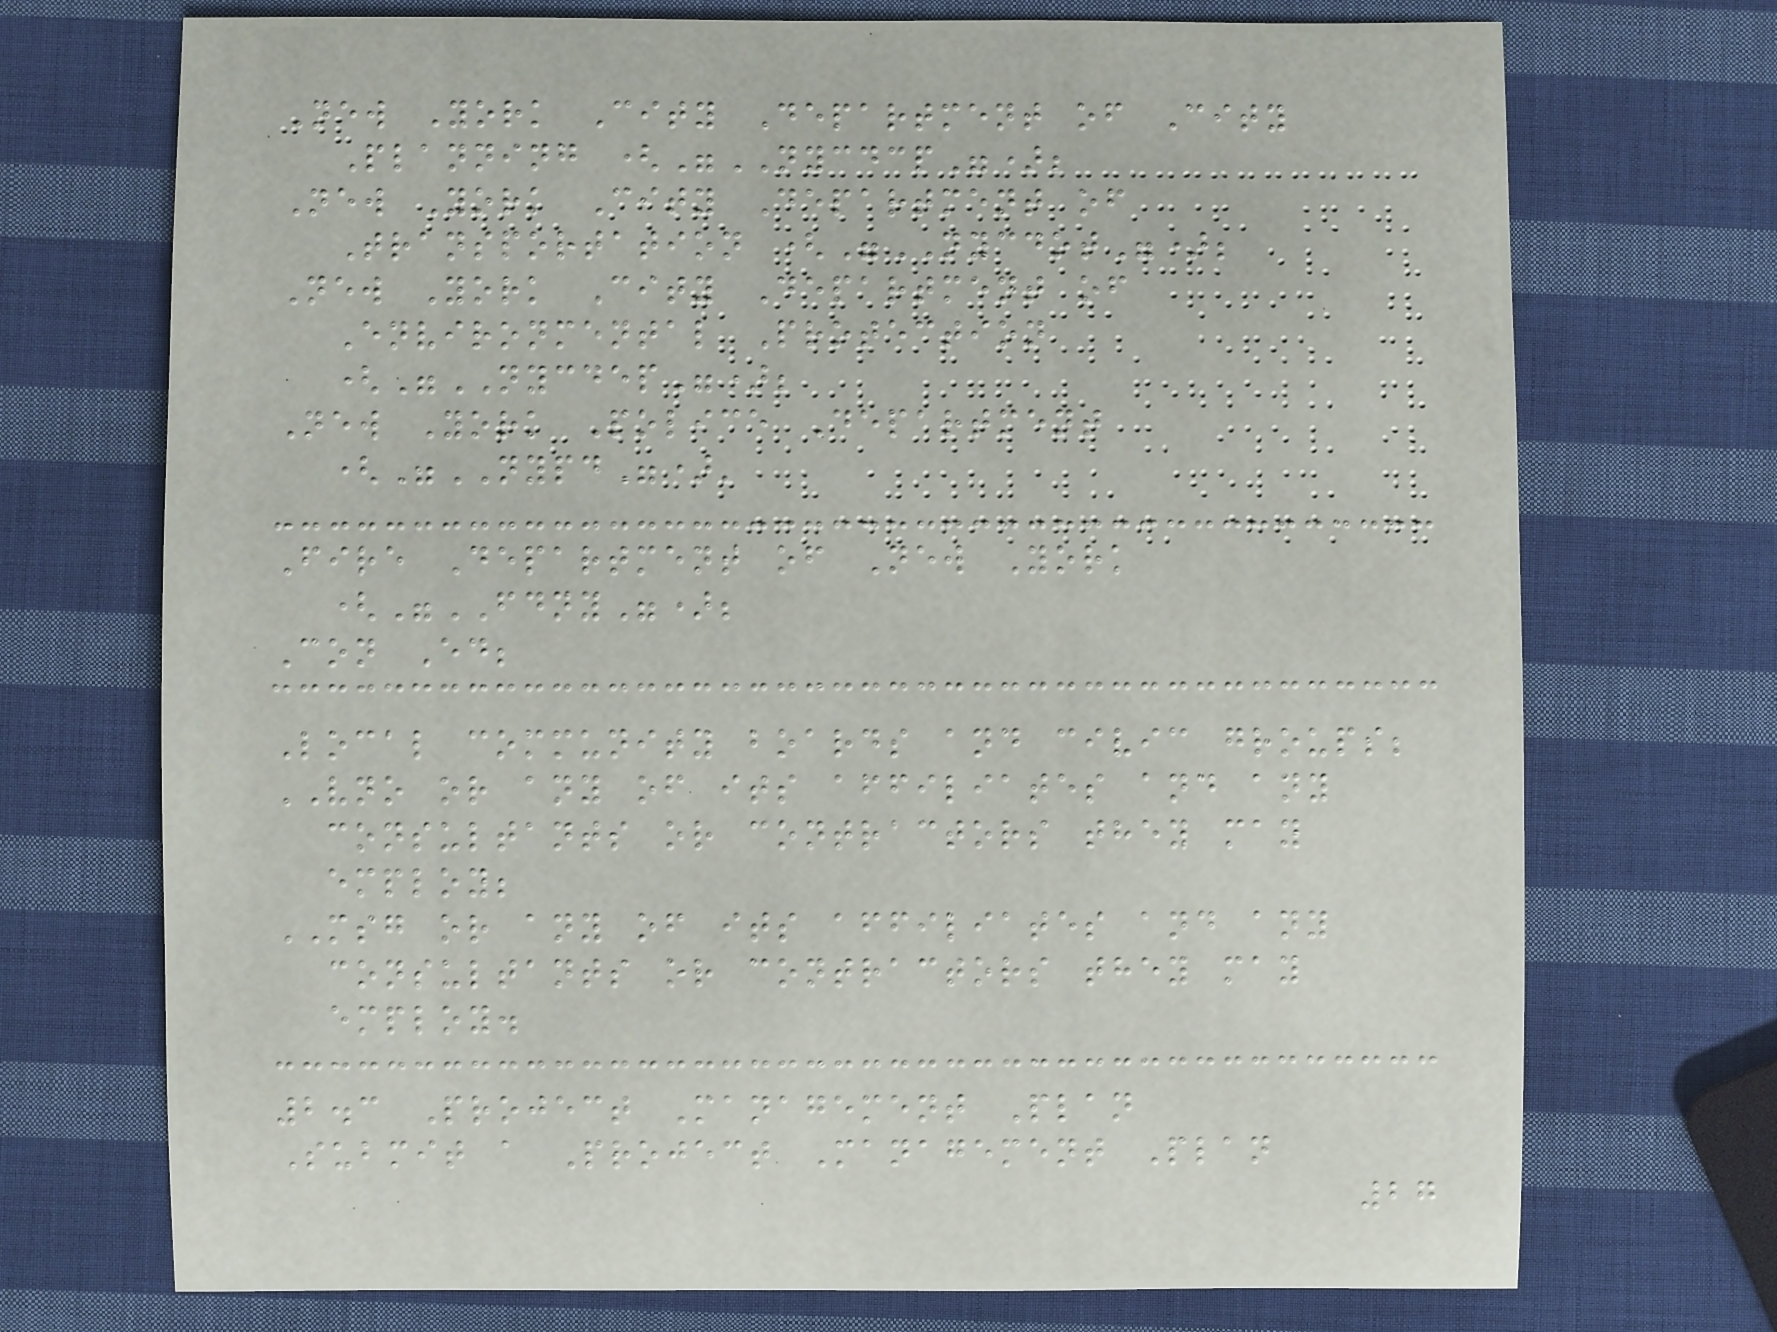New York City Department of City
Planning ("NYCDCP");
New York City Department of
Transportation ("NYCDOT");
New York City Department of
Environmental Protection
("NYCDEP");
New York Police Department
("NYPD")'
Fire Department of New York
("FDNY");
Con Ed;
Local community boards and civic groups;
VNO or any of its affiliates and any
consultants or contractors they may
employ;
MSG or any of its affiliates and any
consultants or contractors they may
employ.
2.3 Project Management Plan
Submit a Project Management Plan
27
